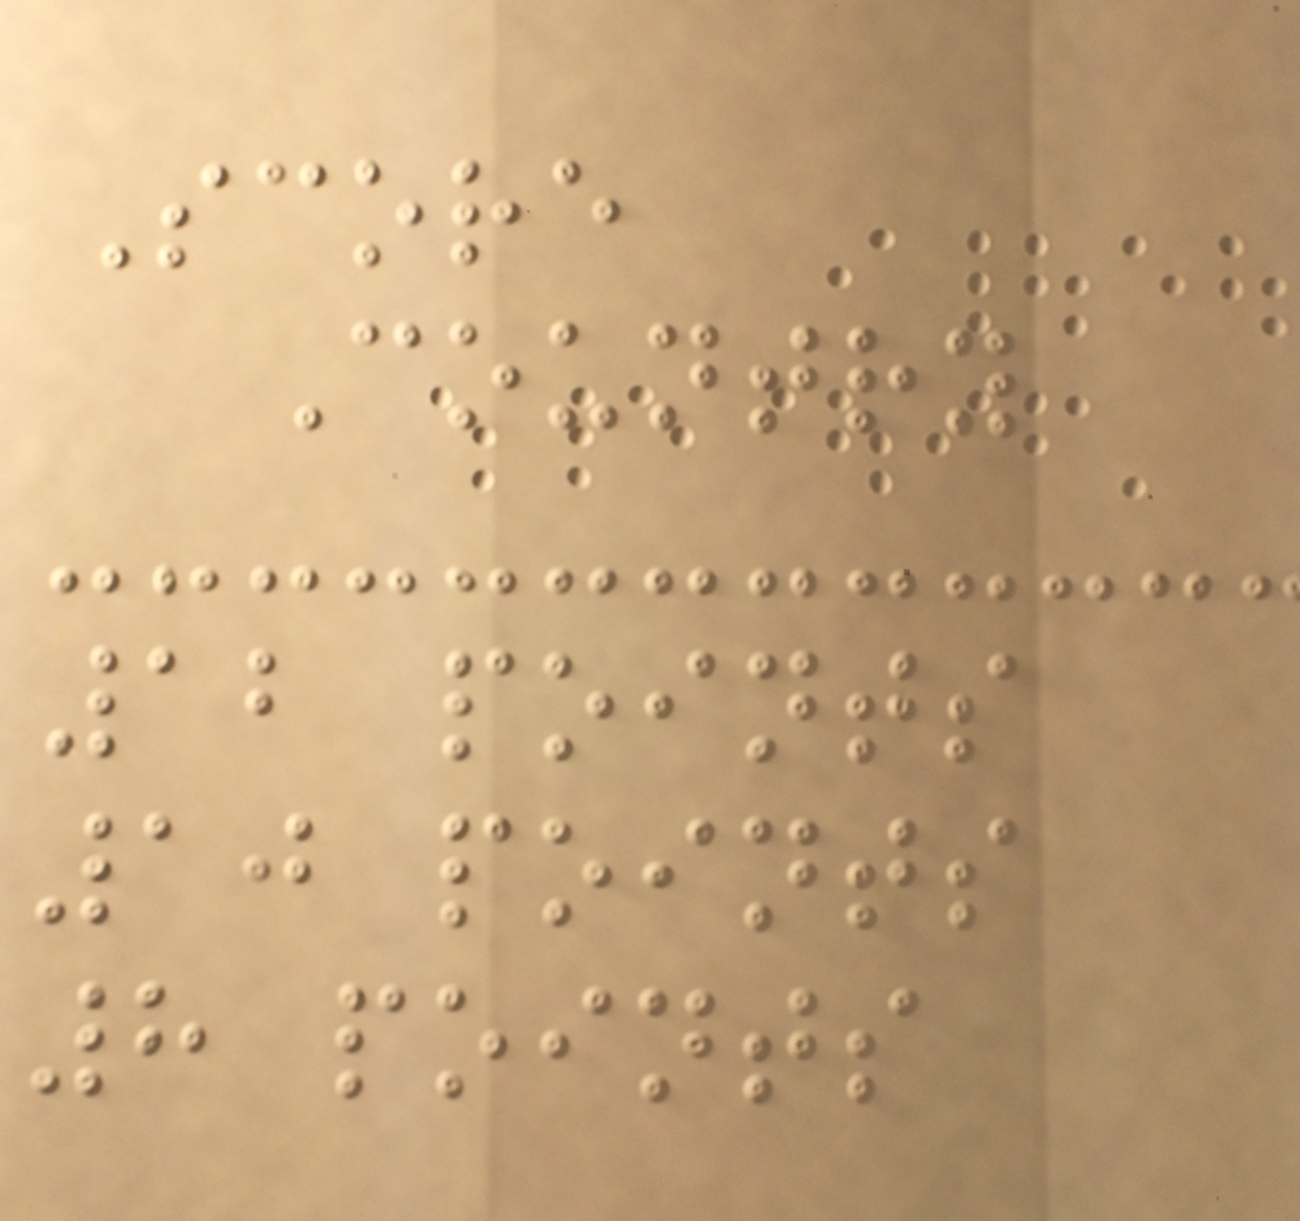Score
Country
12 points
10 points
8 points
